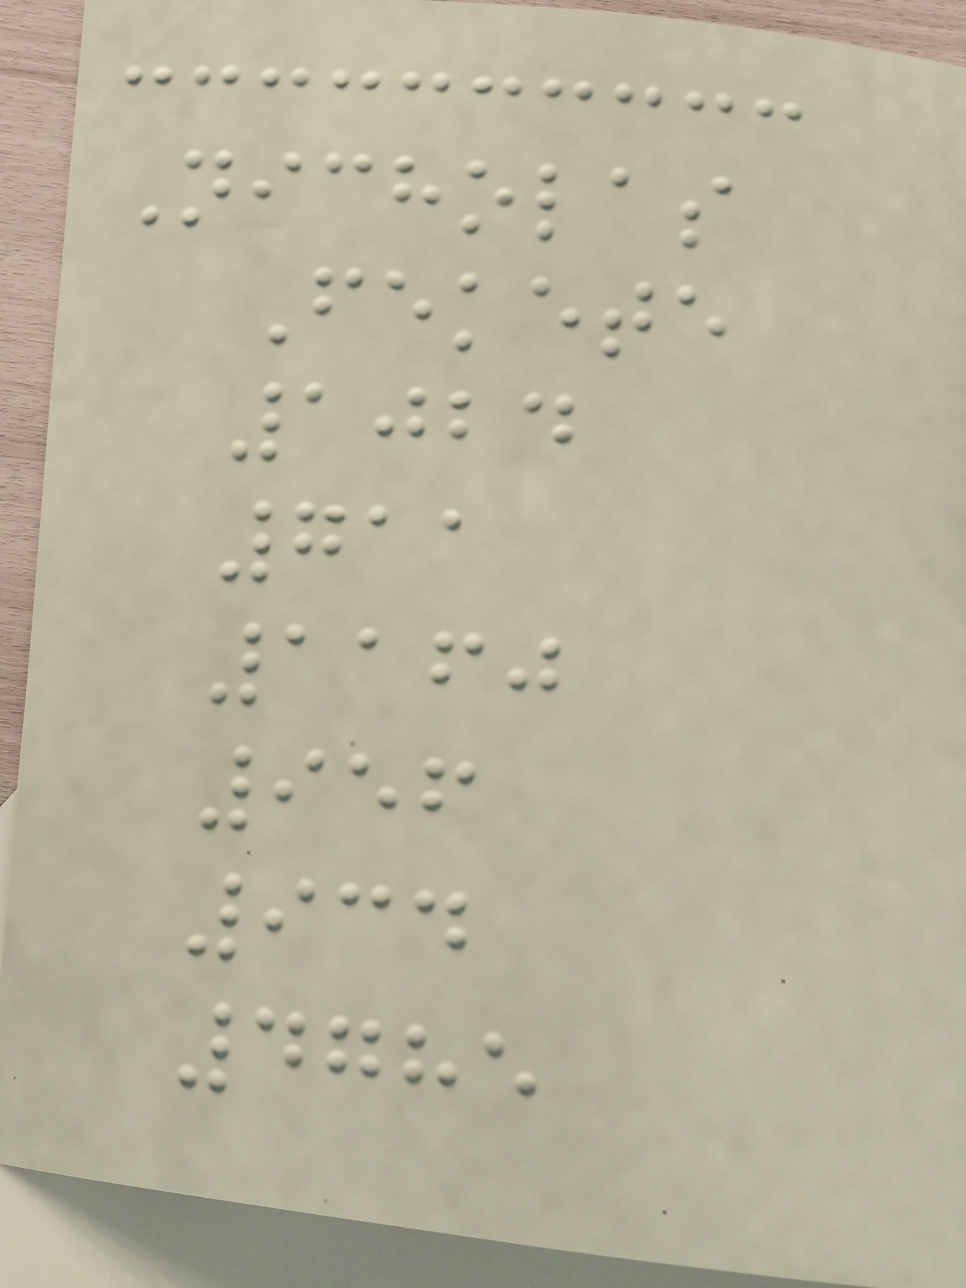Nicholas
Fekete
1024
711
1160
956
934
4785
